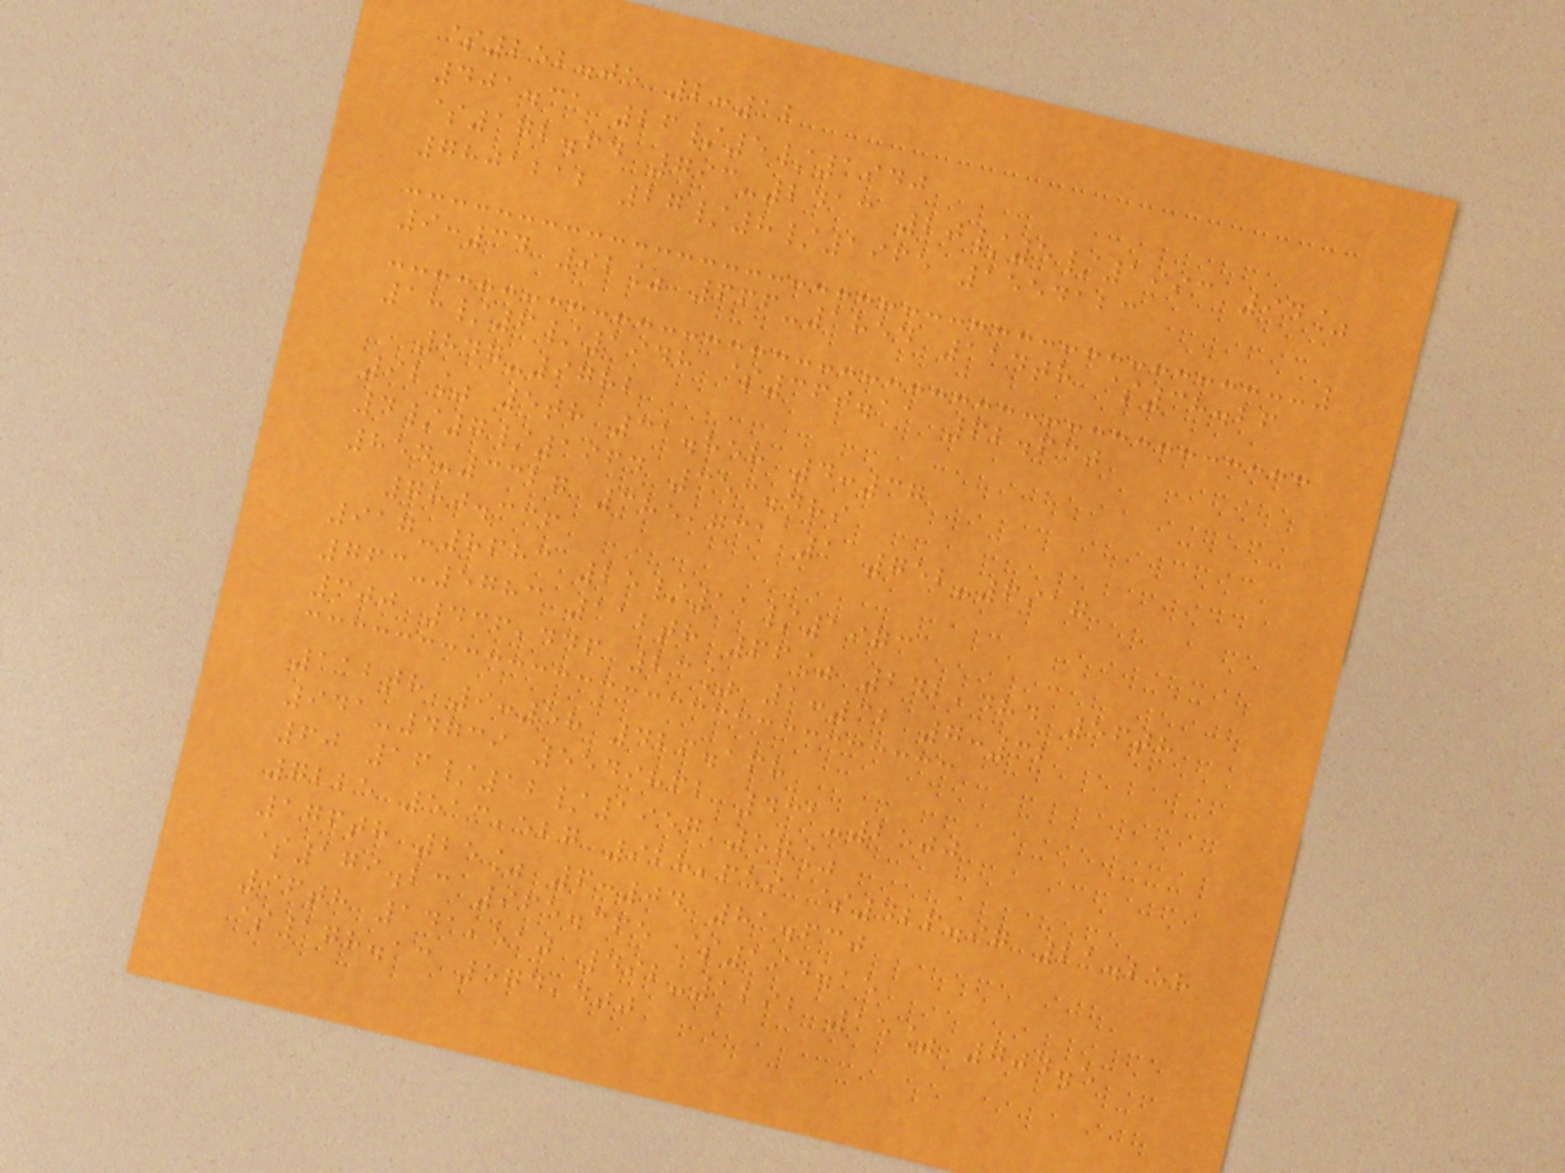$252.05 2:12
401.31 26/5/1940
$172.64 793-2413 20/5/1993 94%
7801212 27/8/1965 1554123
9:34 92% 666-1854 114th $38.26
18/6/1948 $360.11 62.630
847-9782
92% 5th 31.858 4:37
4/7/1964 353.489
854-3327 385,731 1 752-6917
780.336
917-8683 25/11/1973
763-5783 112th 66% 242,484 56th
300 436,446 23% 1:32 7:32
112th 9:58 426.168
941-4739 5549862 431-2500
60 16/12/1957 57%
7225 513,527 928,659 $426.97 21.258
176th 25% 6:04 81.630
$179.23 965.365 $194.15
96th 141,510 492-1292 15% 704.5
$178.13 574,400
